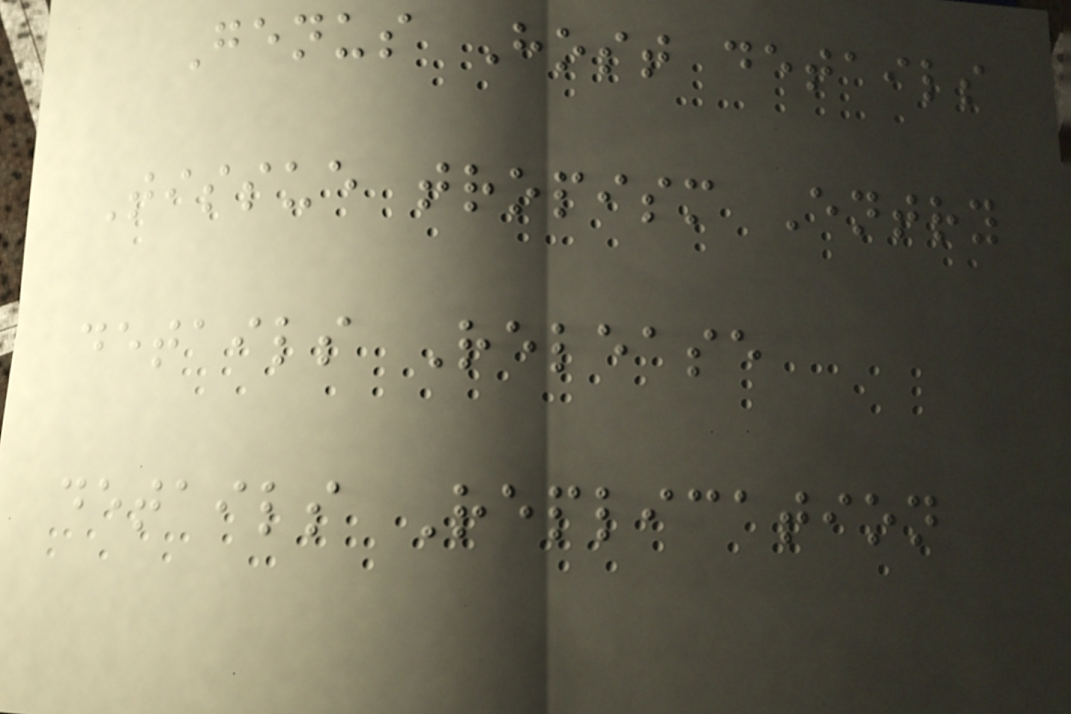Genus Host details
Tissue tropism Entry
details Release
details Replication
